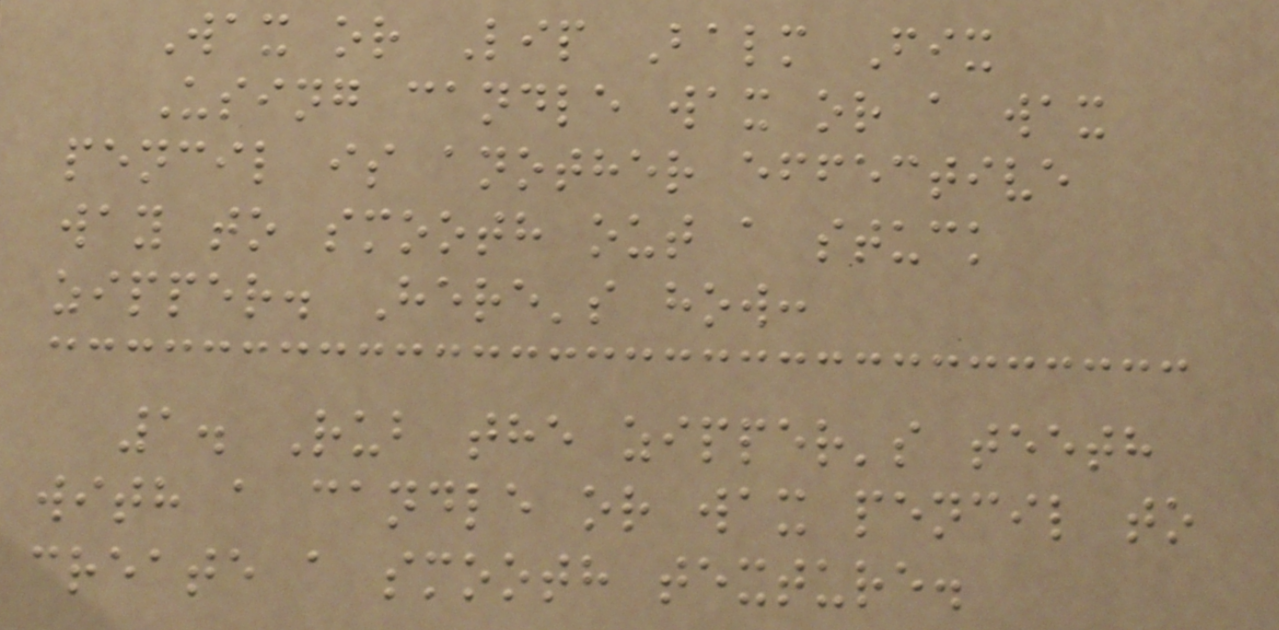Wax or Lip Balm Fix
Using candle wax or a wax
pencil is another effective
way to smooth out a stuck
zipper. Here's how:
1. Rub the zipper's teeth
with a candle or wax pencil to
create a smooth texture.
